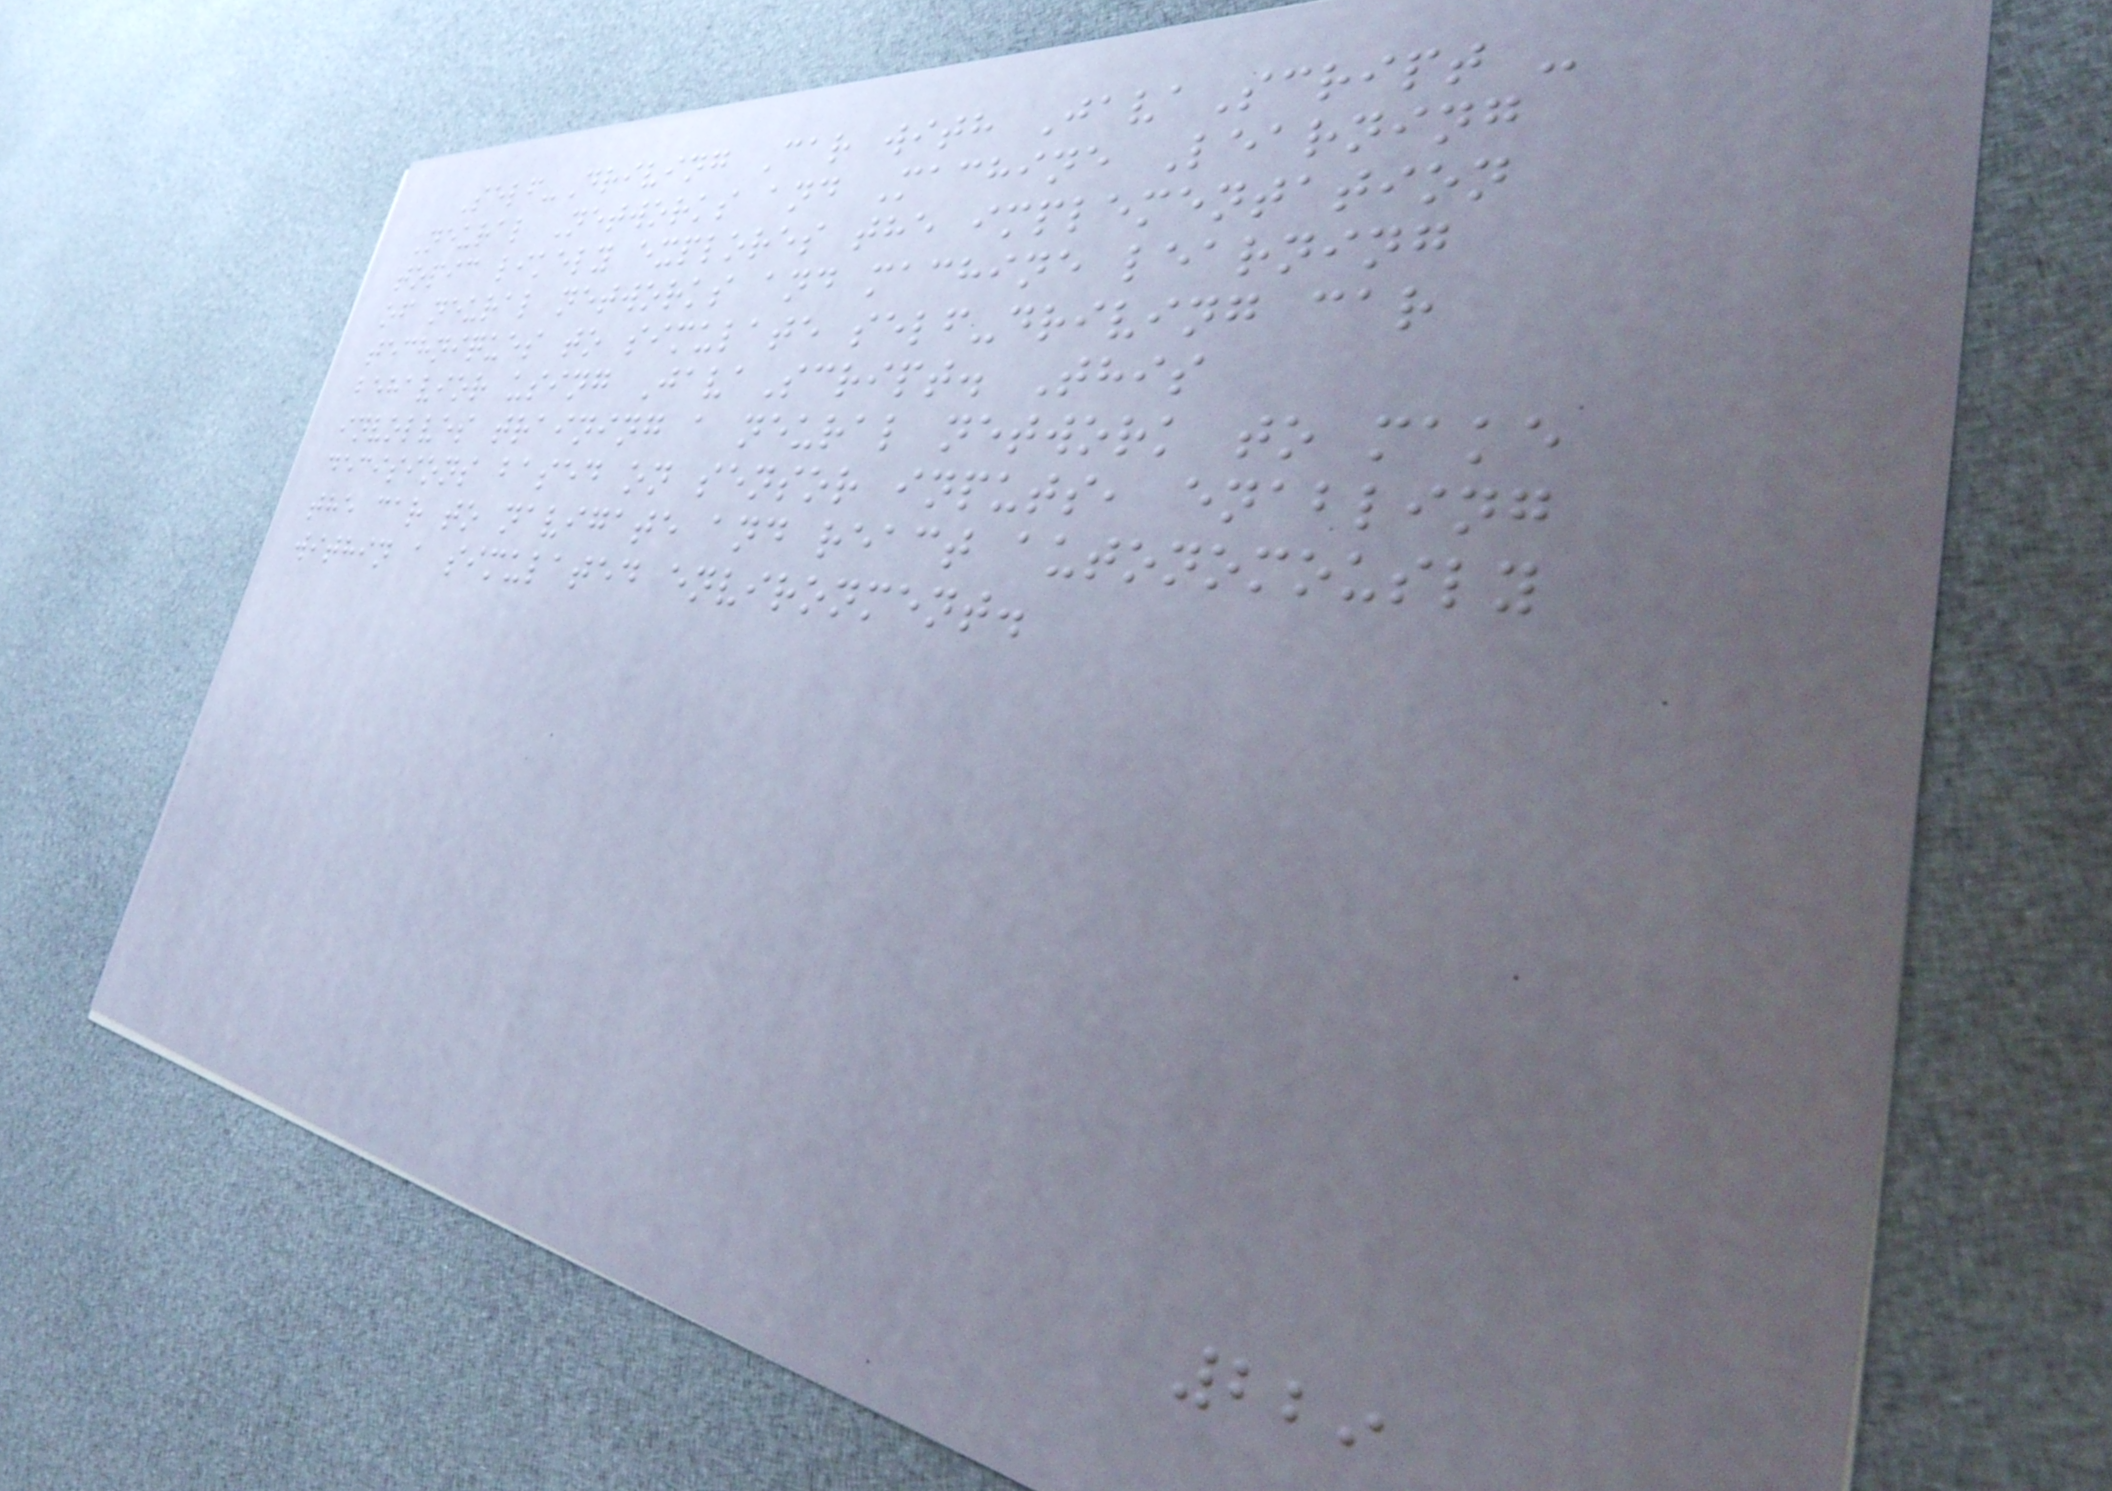Self-Driving Car with JavaScript -
Neural Networks and Machine Learning
topic likely explores the implementation
of neural networks and machine learning
techniques to simulate self-driving car
behavior using JavaScript. This
involves training a neural network to make
decisions based on sensor inputs, enabling
the car to navigate and react autonomously
within a simulated environment.
229
